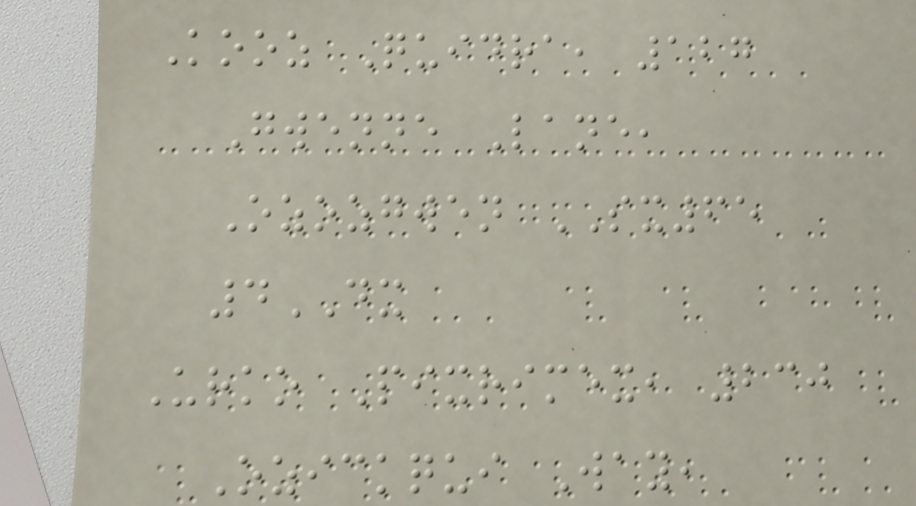Kooz Quidra, 127
Gwenne Lane,
Ozozgwen SX65
4DX
Urko Pixrimex, 230
Ozickqui Way,
